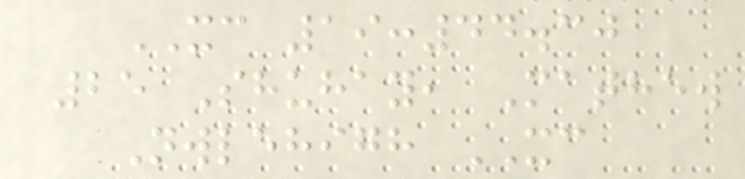XC 19:44.30
25 Shuhay, Mathew
Nwlehigh XC
